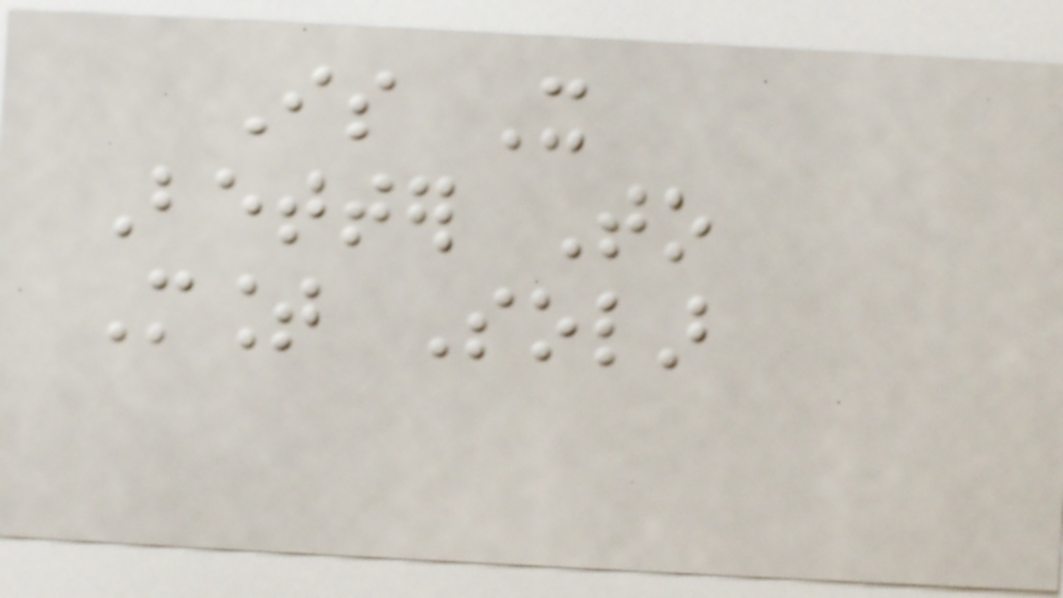Is It
Better To
Mount Solar
